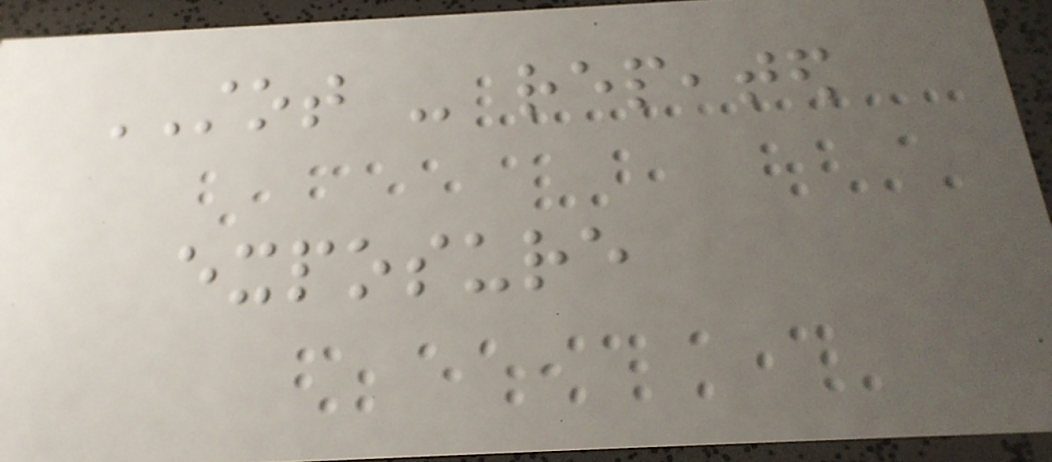STOT - repeated
exposure
